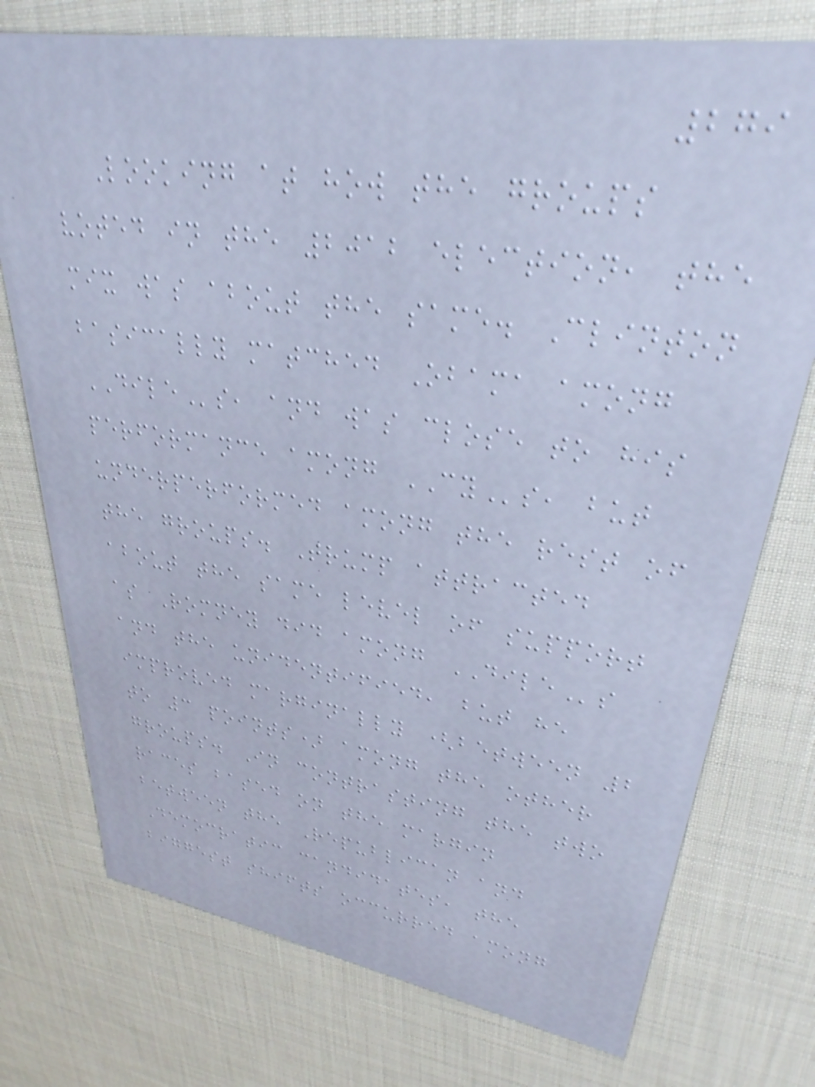279
Looking at how the groups
voted in the 2012 election, the
mix was about the same. Clinton
basically matched Obama among
DILEs, and was close to his
performance among CYs, but
underperformed among the rest of
the groups. Trump attracted
about the same level of support
as Romney did among DILEs
and the unidentified, but he
improved marginally (between 2
to 3 points) among the other
groups. In contrasting the two
races based on the margin
between the Republican and
Democratic candidates, the
biggest shifts occurred among
